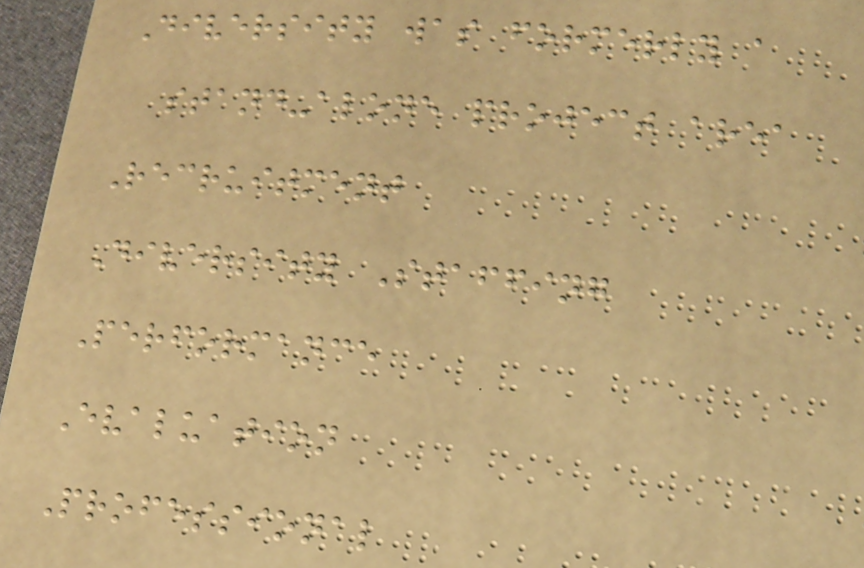Diversity was formerly a
stand-alone project area
Recruitment
Diversity Staffing
Performance
Evaluation
Professional
